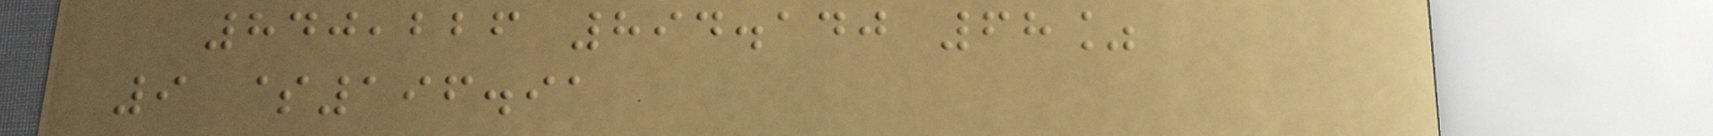840,226 894.140 68%
9 $196.91
